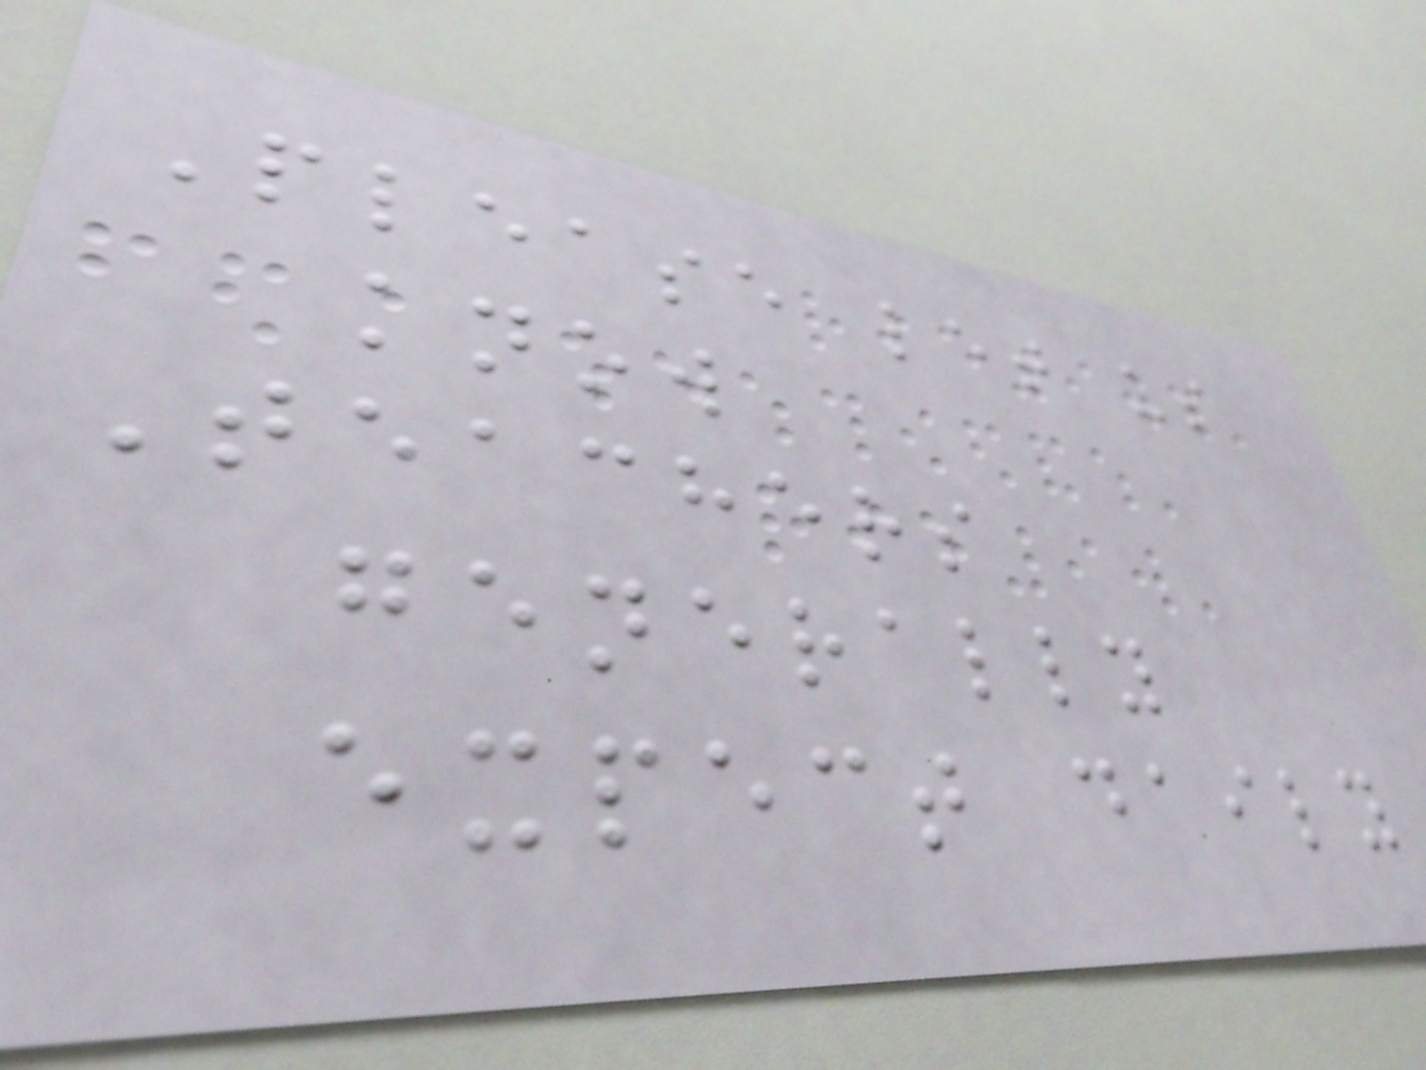Please let us
know
Teachers
generally
expect daily
